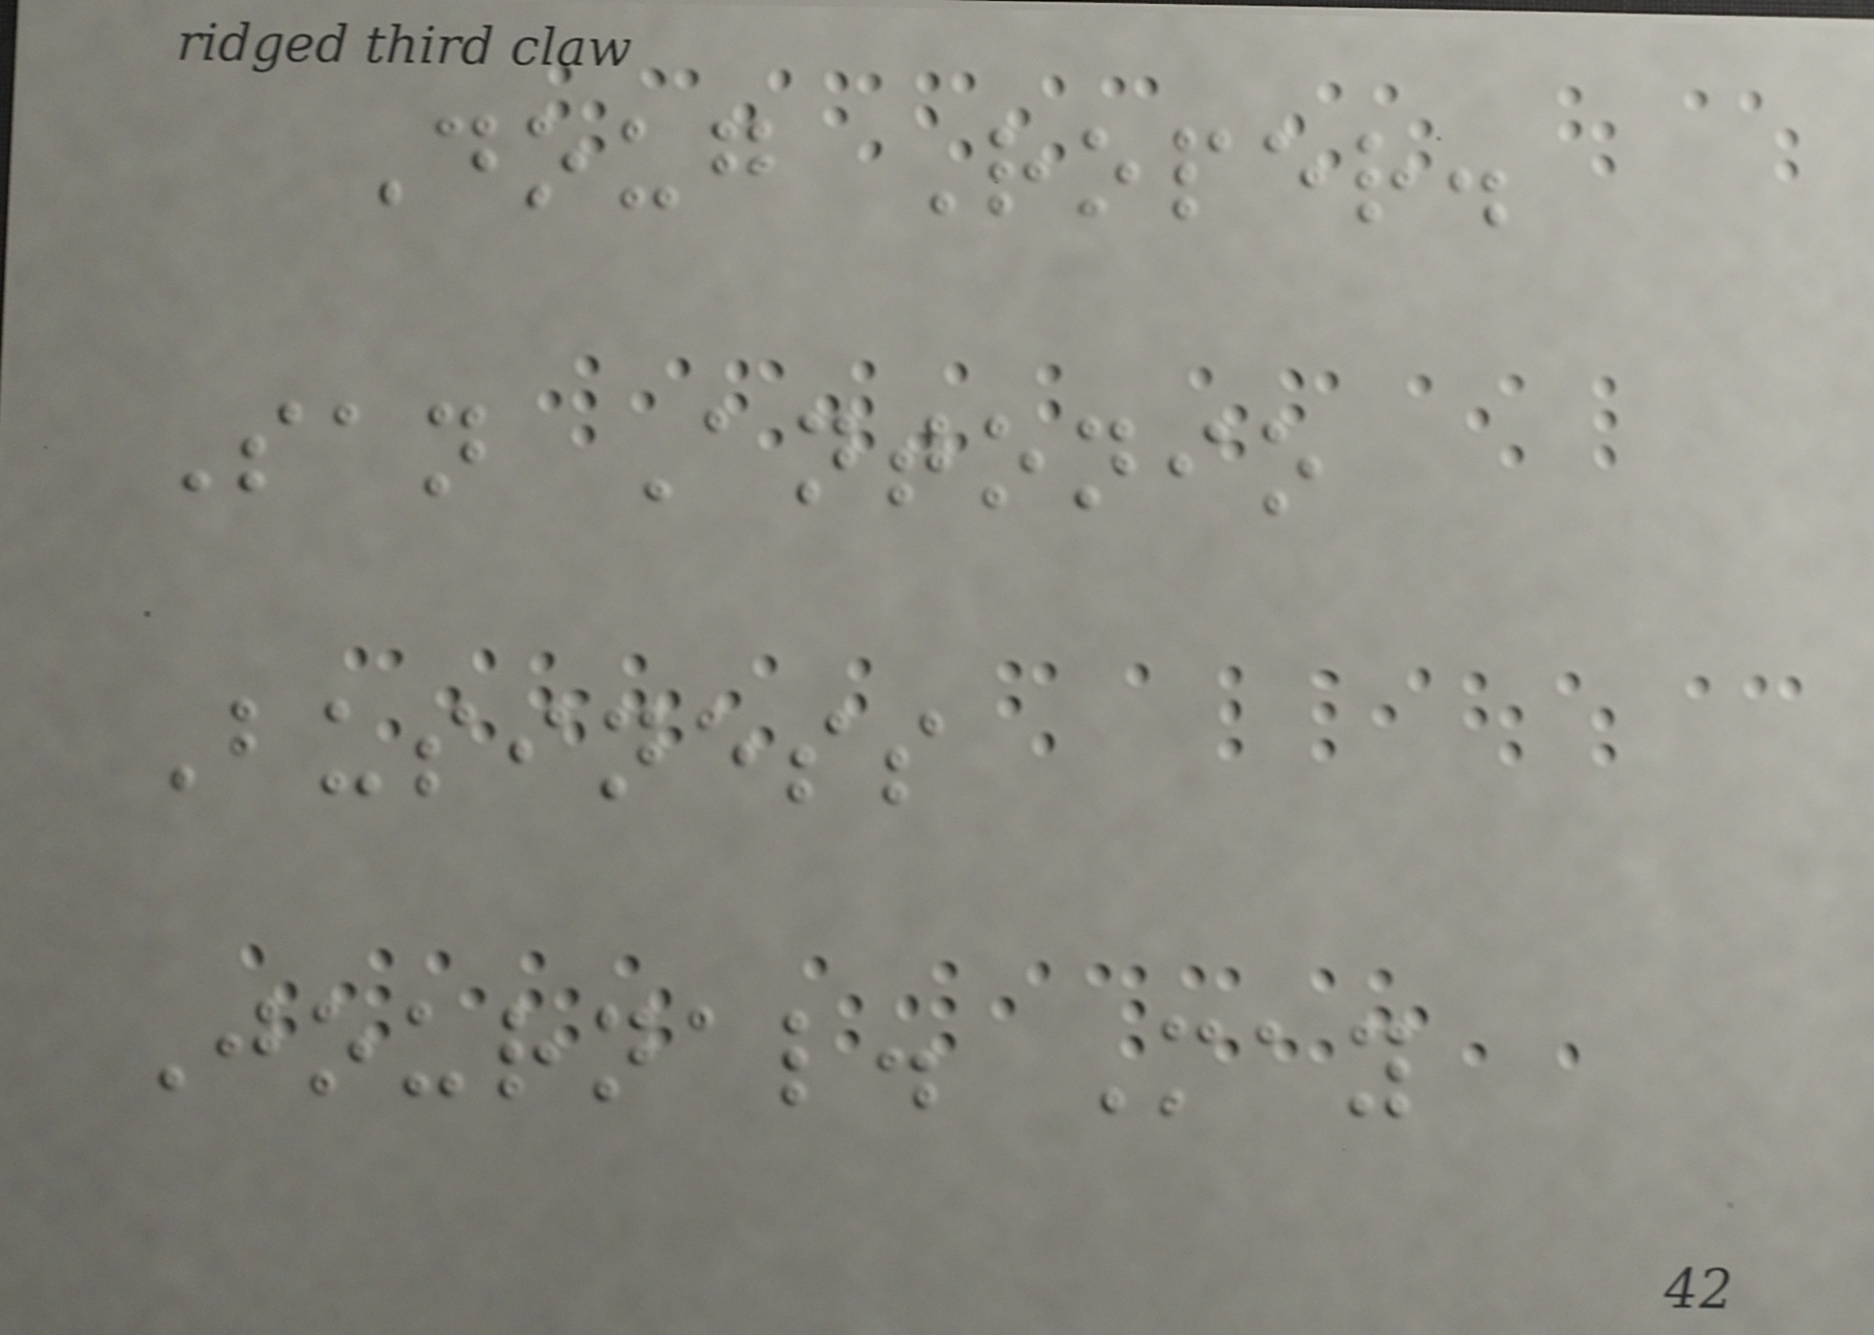Doug Roper.
San Antonio
Business
Journal. May
